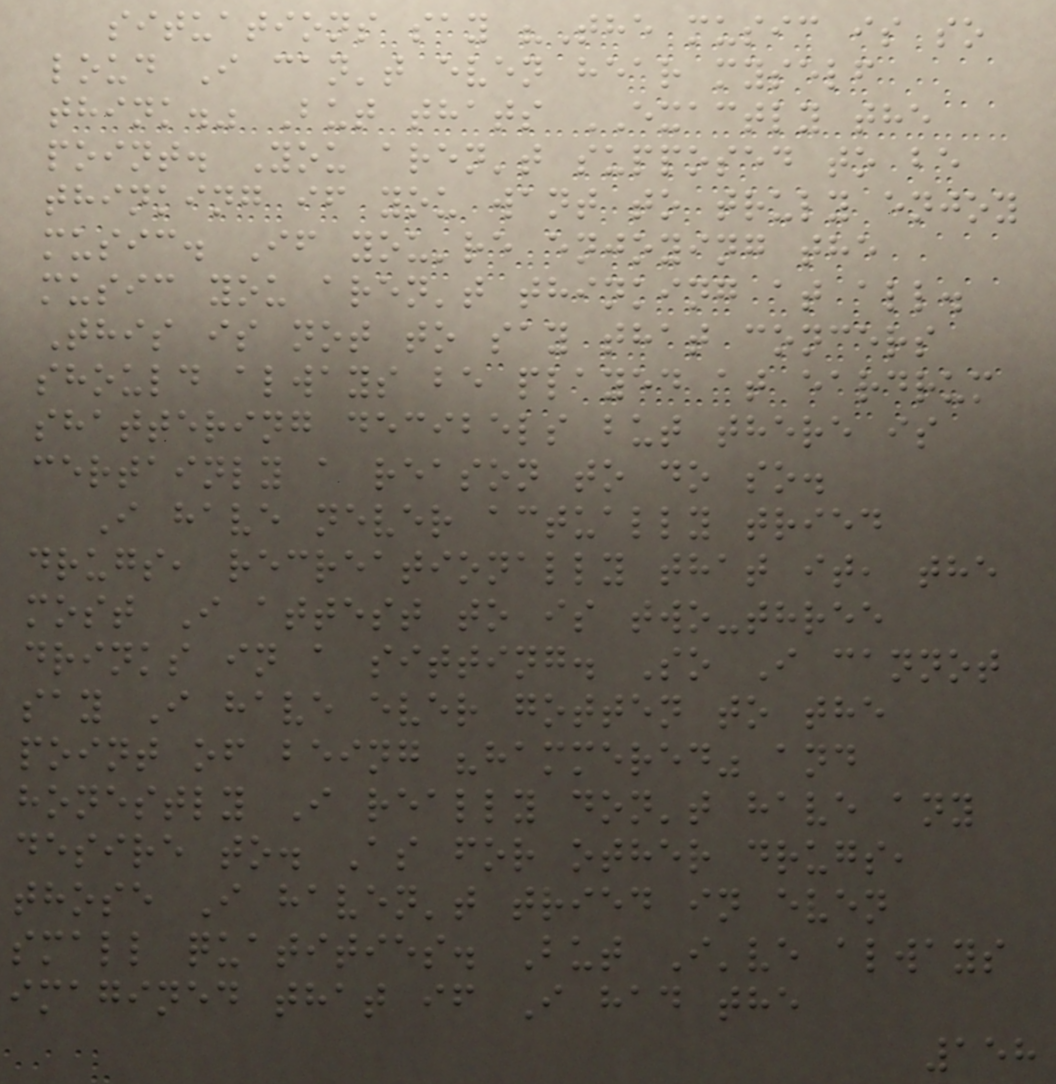situations say "The music is so
loud I can't even hear myself
think." But thats EXACTLY the
point. You aren't supposed to be
thinking if you want to truly enjoy
music. If you're enjoying the
music you aren't thinking at all.
This is not to say that concers
should always be played at eardrum
shattering decibels but there is
certainly a reason to do so.
I have never actually tried
drugs, recreationally that it, the
most I attest to is two-three
drinks in a sitting. So I cannot
say I have ever gotten to the
point of being "hammered" and
honestly I really don't have any
desire to. As for other drugs,
those I haven't tried in even
small quatities. But I've always
imagined that if I had the
158
